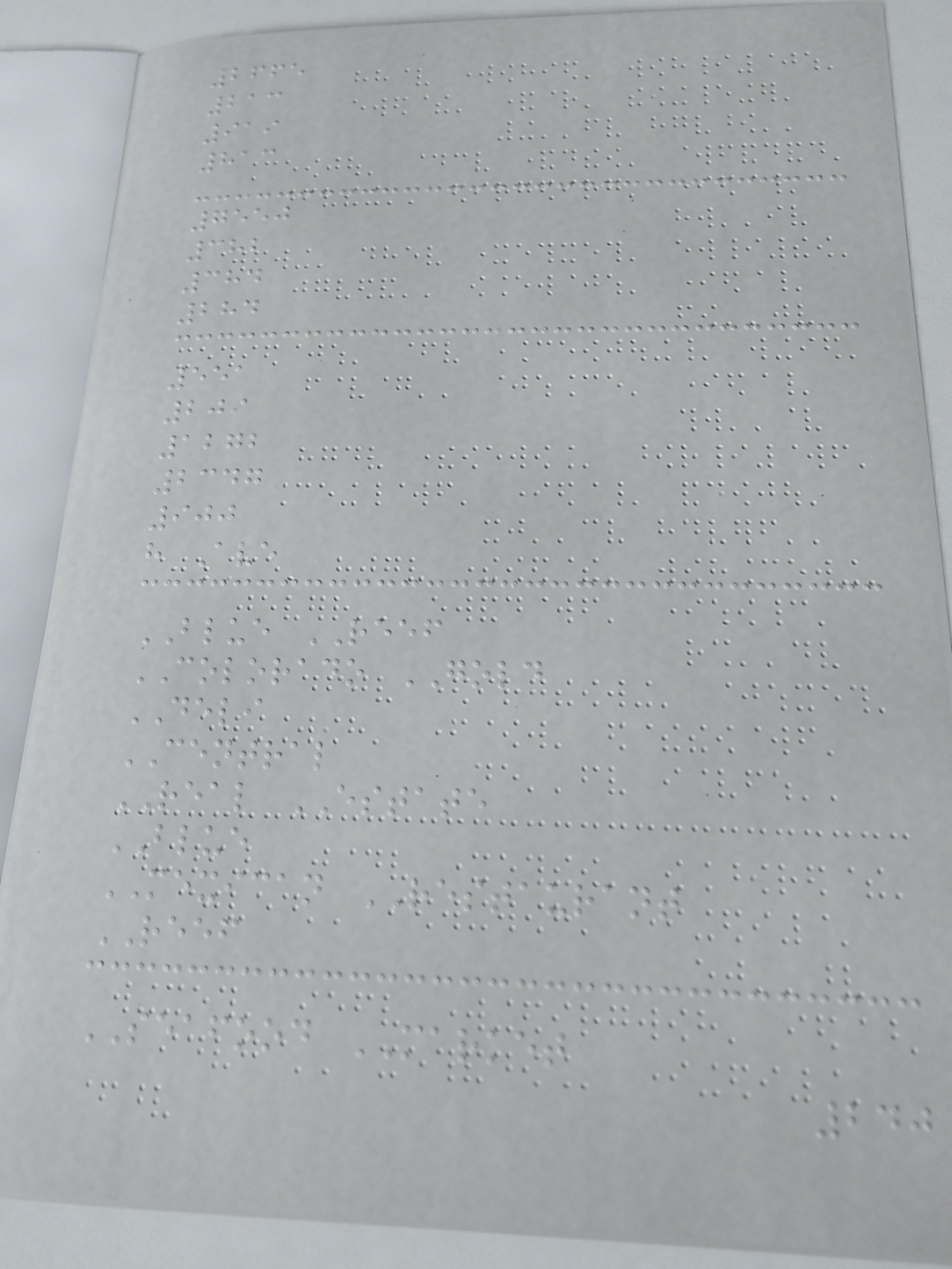2665
213
919
813
7550
382
384
284
551
209
1272
2347
900
h Ave
BLUE REEF
COLORADO GOLD
DELI
CENTRAL
REAL ESTATE
BLUE
MEXICAN RESTAURANT
REEF
SEAFOOD MARKET
240
